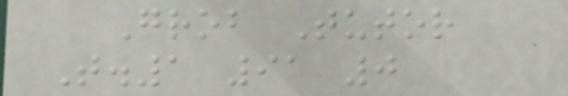Grob Tutor
T.1 91 0
